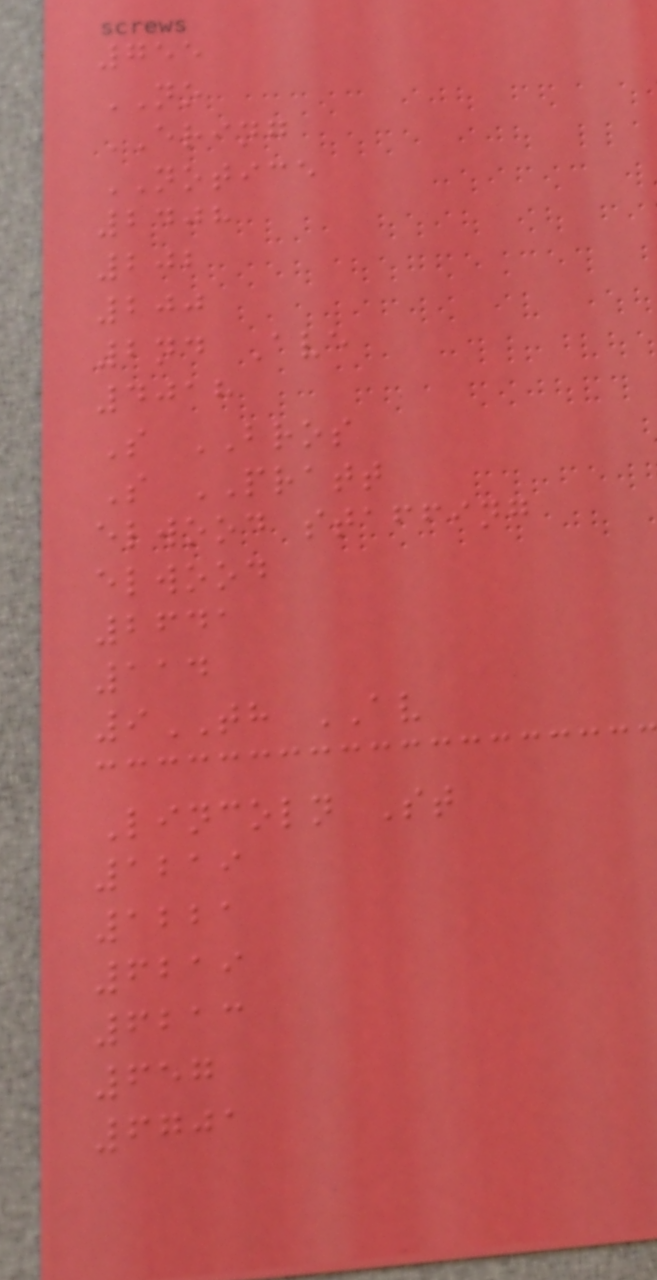755
NO
ERING
NOTICE
2408
202
200
2nd Ave
4018
S BROS
S PRATT
elwood staffing
elwood
2641
114
9TH AV
Lincoln St
1219
1221
6219
6213
657
6701
